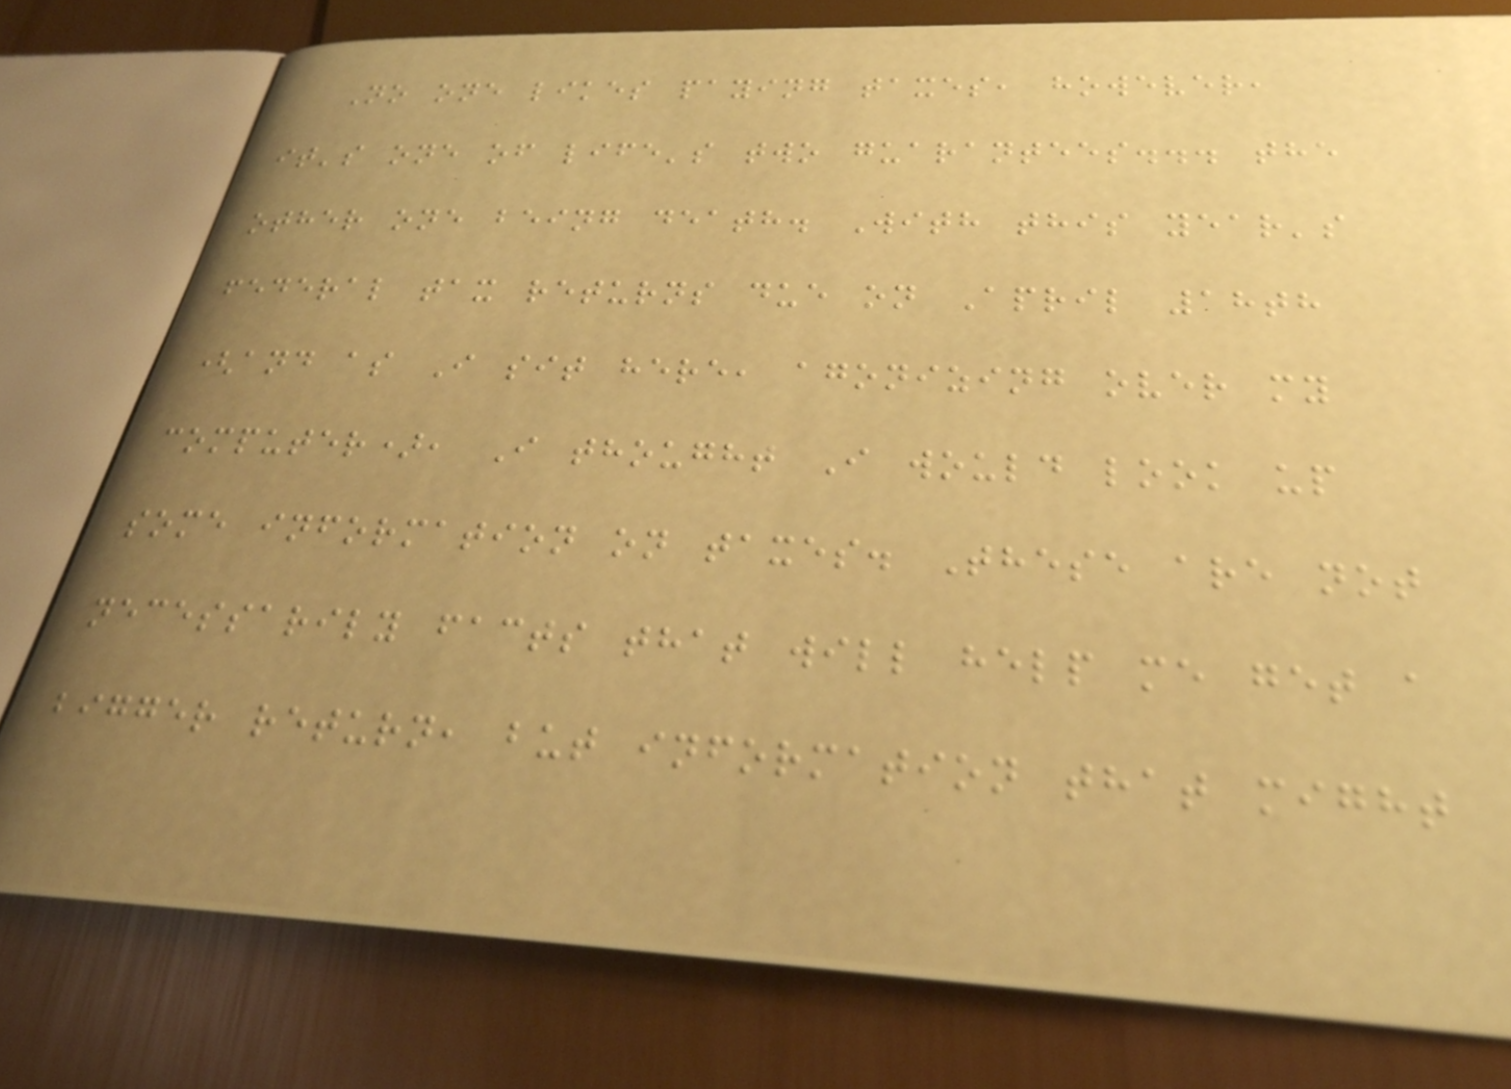No one likes paying taxes, however,
it's one of life's two guarantees... the
other one being death. With this year's
federal tax returns due on April 18th
(and as I sit here, agonizing over my
computer), I thought I would look up
some information on taxes. These are not
necessarily facts that will help me get a
bigger return, but information that might
